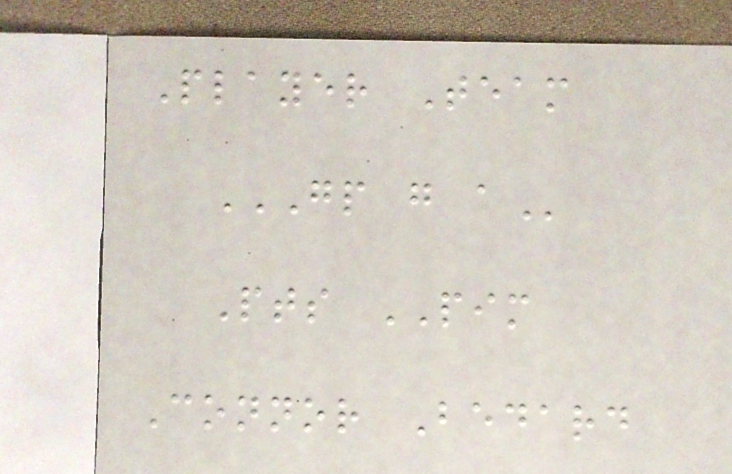Player Team
GP G A
Pts PIM
Connor Bedard
